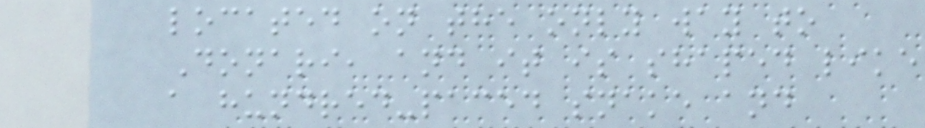located on the only way to
Donari, and it is shaped like
a hundred-paced snake and
